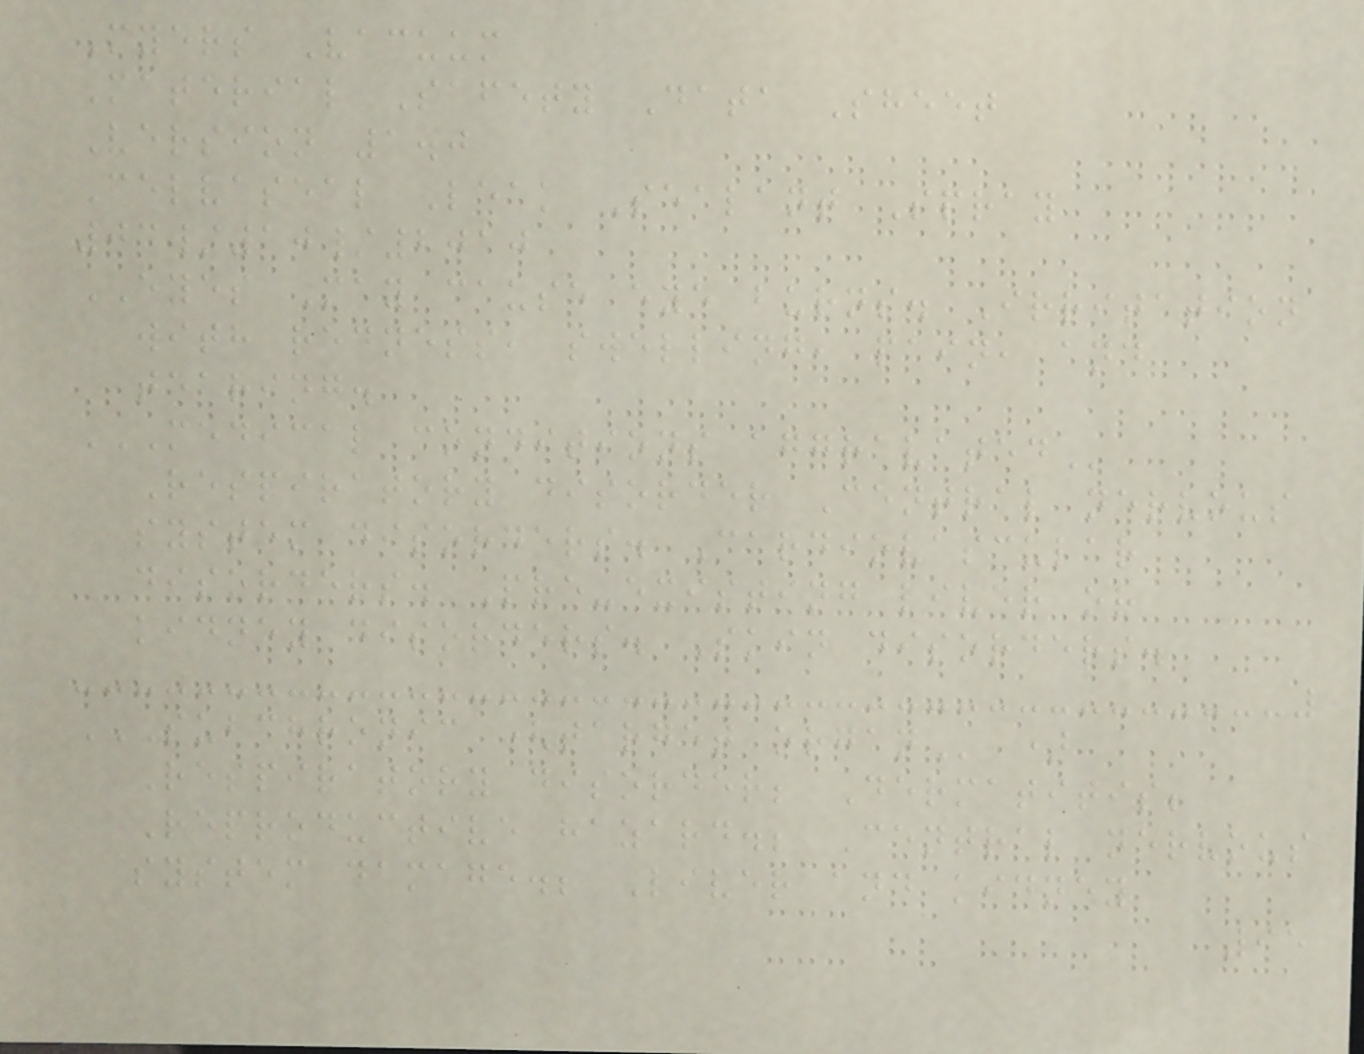Myers Vacuum
Material Safety Data Sheet
Version 1.0
Celvaseal Leak Sealant Spray
03/10/2010
EYES May cause eye burns. Irritation
with redness, swelling, pain, and
tearing.
MEDICAL CONDITIONS AGGRAVATED
Respiratory disorder Central nervous
system disorders. Cardiovascular
disorders. Pre-existing liver or
kidney disorders. Skin disorders.
SUBCHRONIC (TARGET ORGAN )
Respiratory disorder; Dermatitis;
Reproductive hazard.; Central nervous
system damage.; Liver and kidney
95
